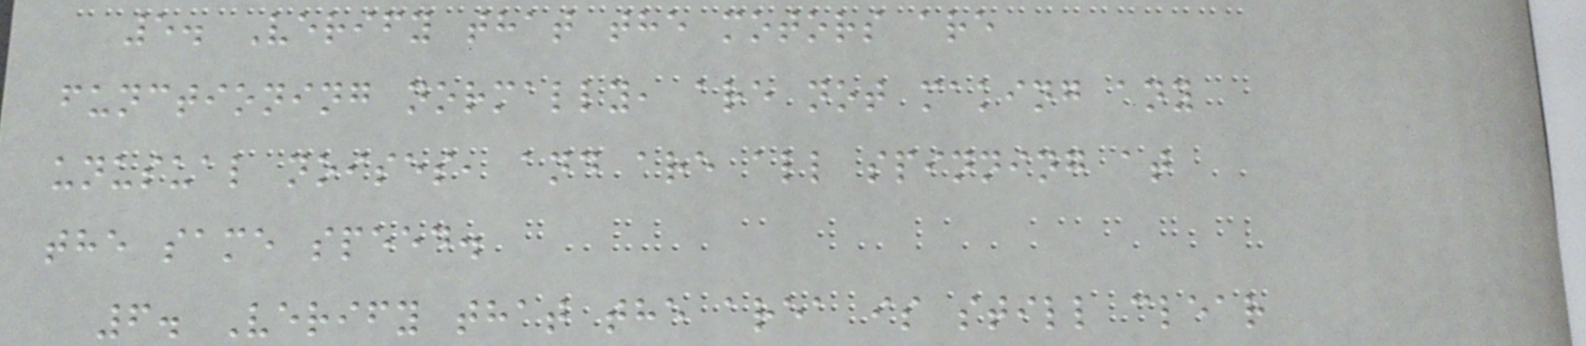5. Verify that the motors are
functioning normally, are not making any
unusual noises, and are all spinning at
the same speed.
6. Verify that the area is still clear
